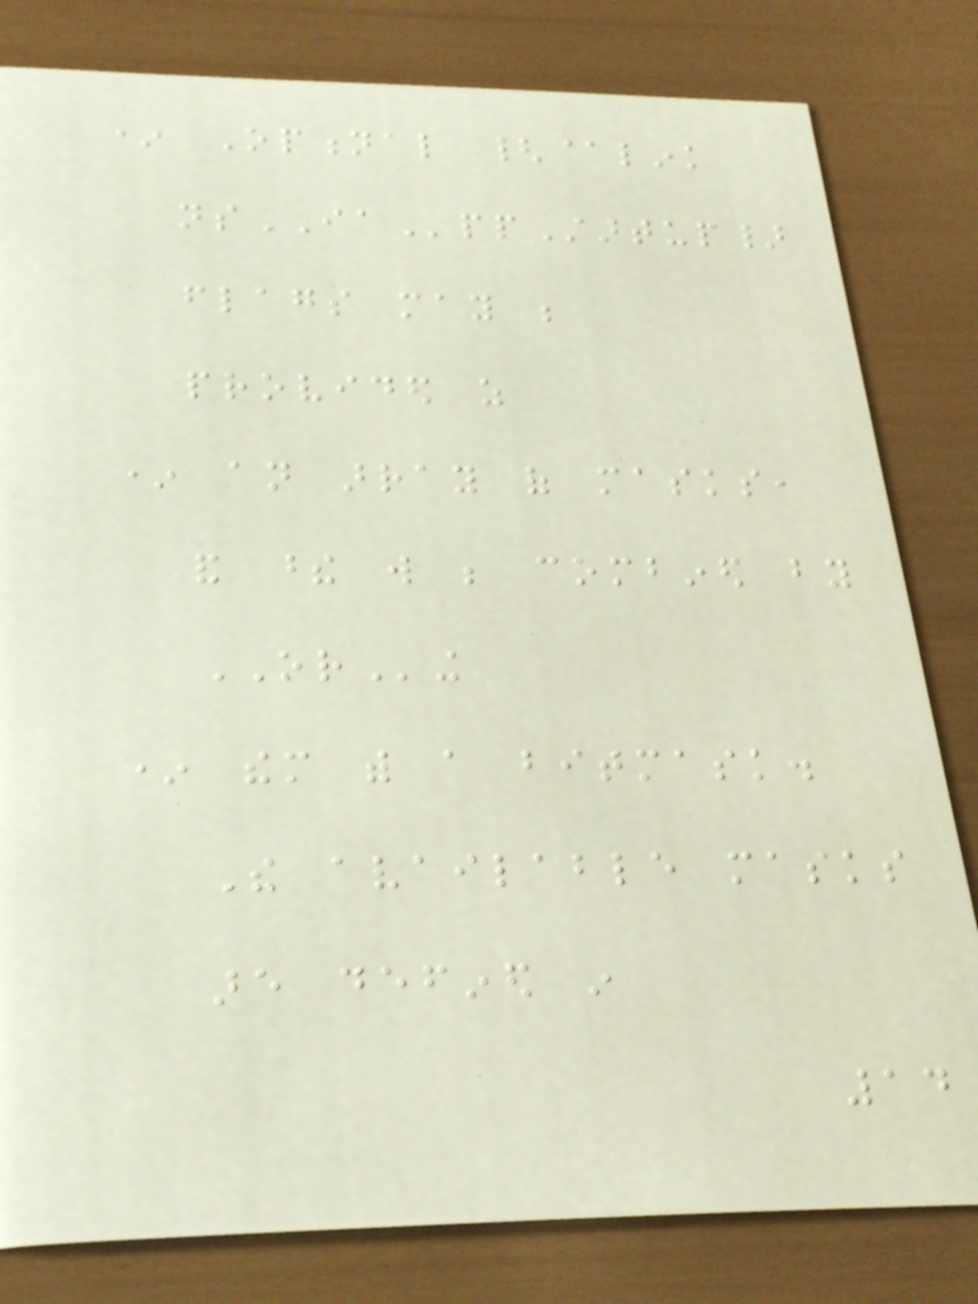* Optional {@link
nsIAppStartup}
flags may be
provided as
* an array of masks,
and these will be combined by
ORing
* them with a bitmask.
The available masks
are defined in
14
